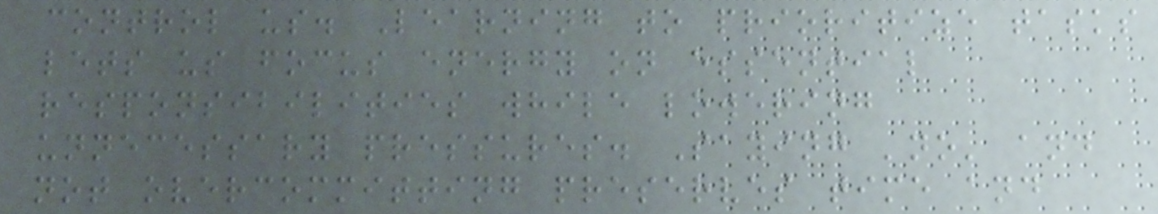control us. Learning to prioritize tasks
lets us focus energy on essential
responsibilities while lowering
unnecessary pressures. Saying 'no' and
not overcommitting preserves time and
